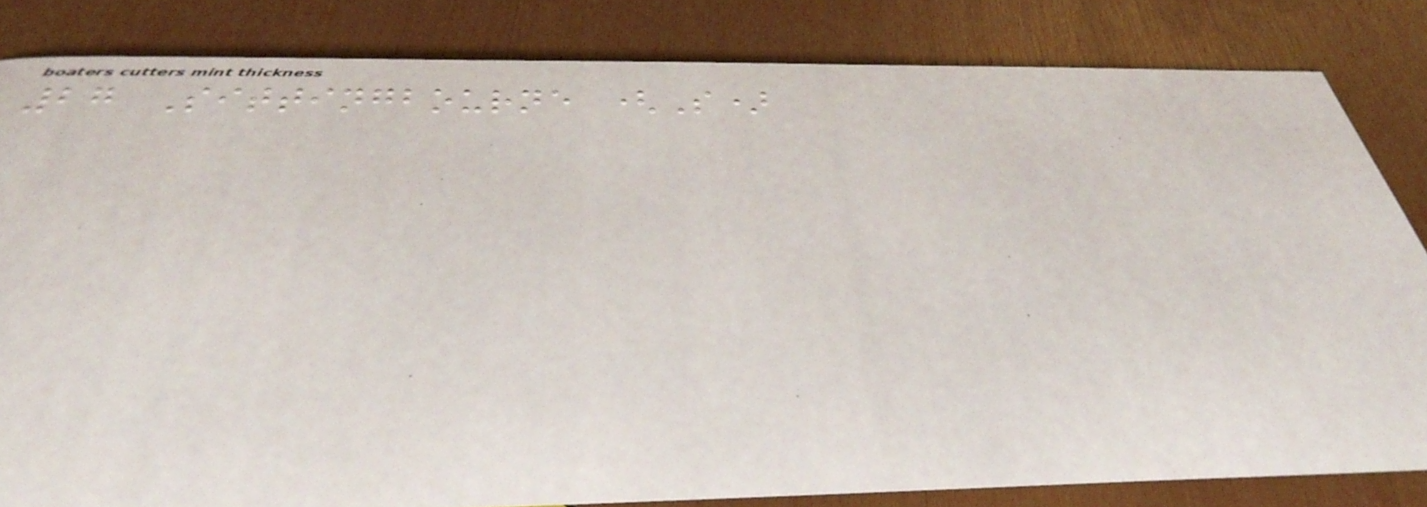27 Sittingbourne (S)
